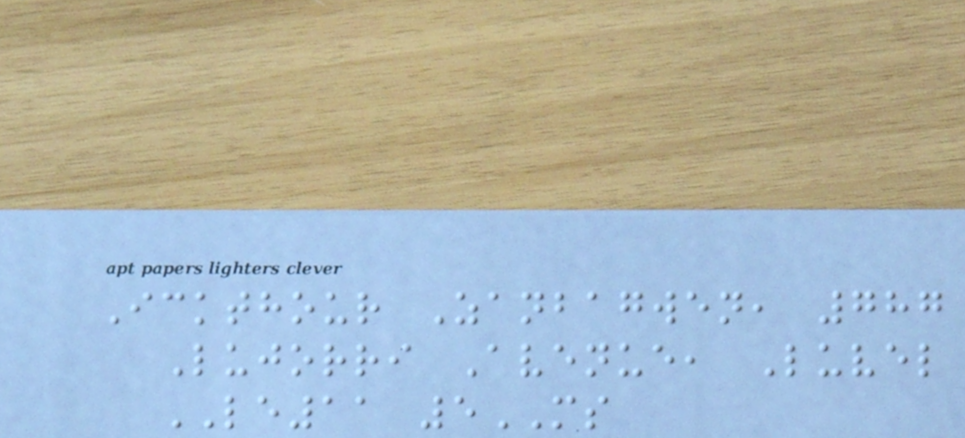Ickthour Zanbagwen, 787
Lujorri Avenue, Luvel
LE11 5MS
